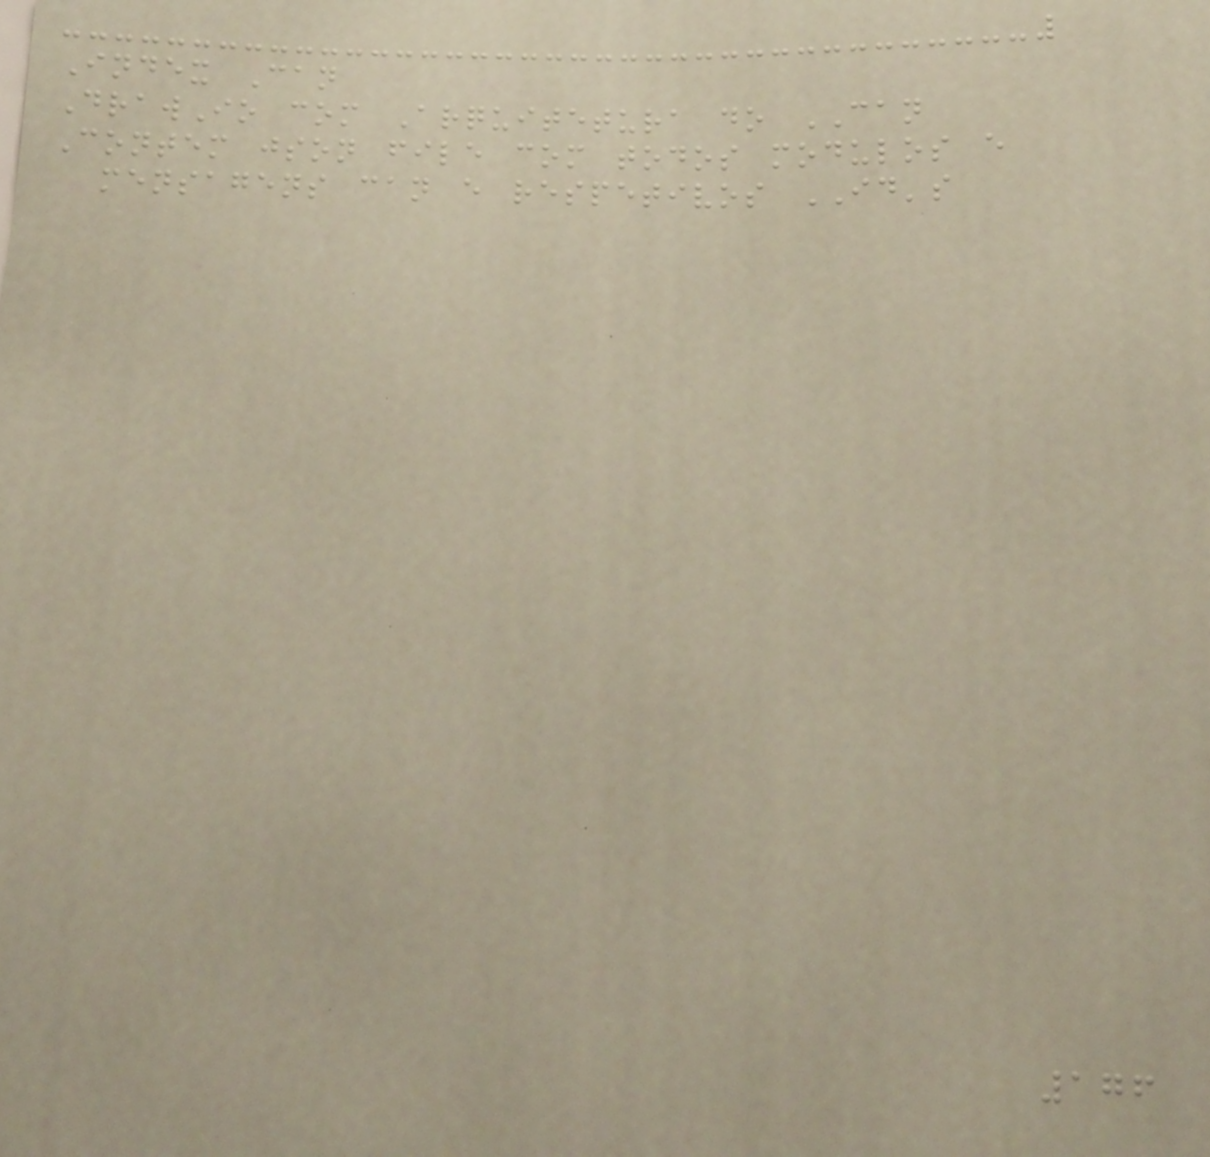Index Can
DrawIo com Arquitetura do CAN
Contem json file com todos modulos e
mensagens can e respetivos ID's
176
